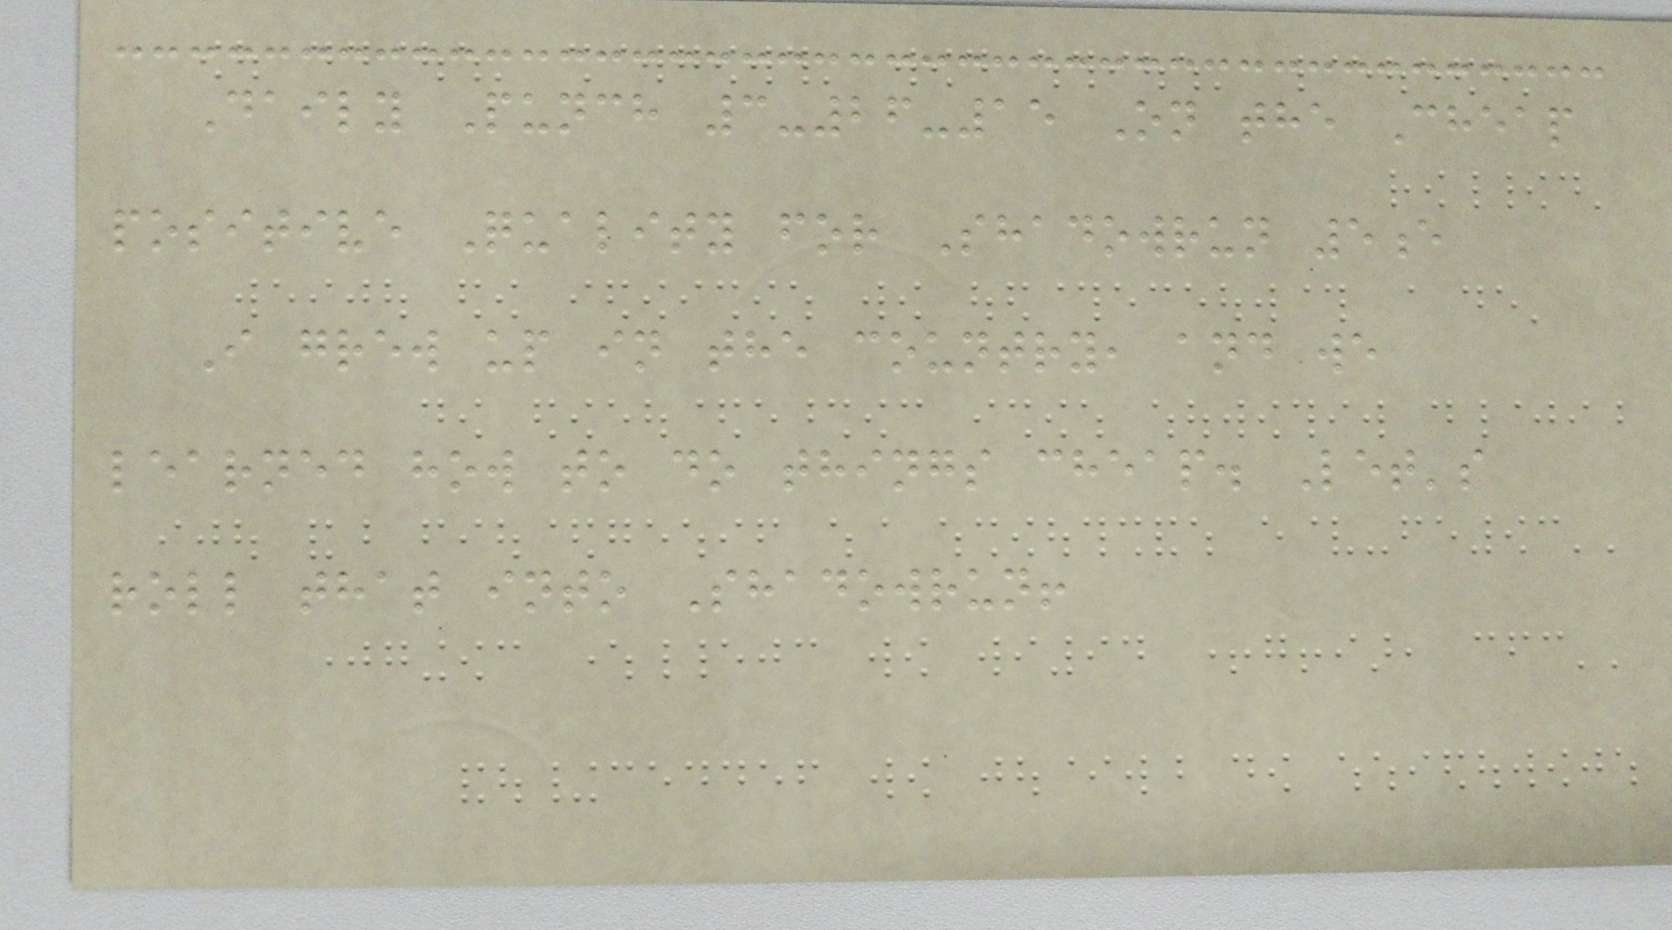Daily Punch 3-26-15 On the Cheap
positive Quality for Shadowrun 5e
I grew up in the country, and we
learned how to do things cheap. Let's
roll that into Shadowrun!
